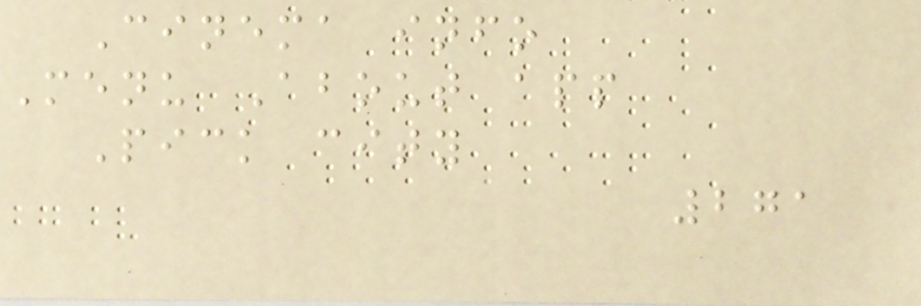Cinema info
Menu About app
Pick city
271
